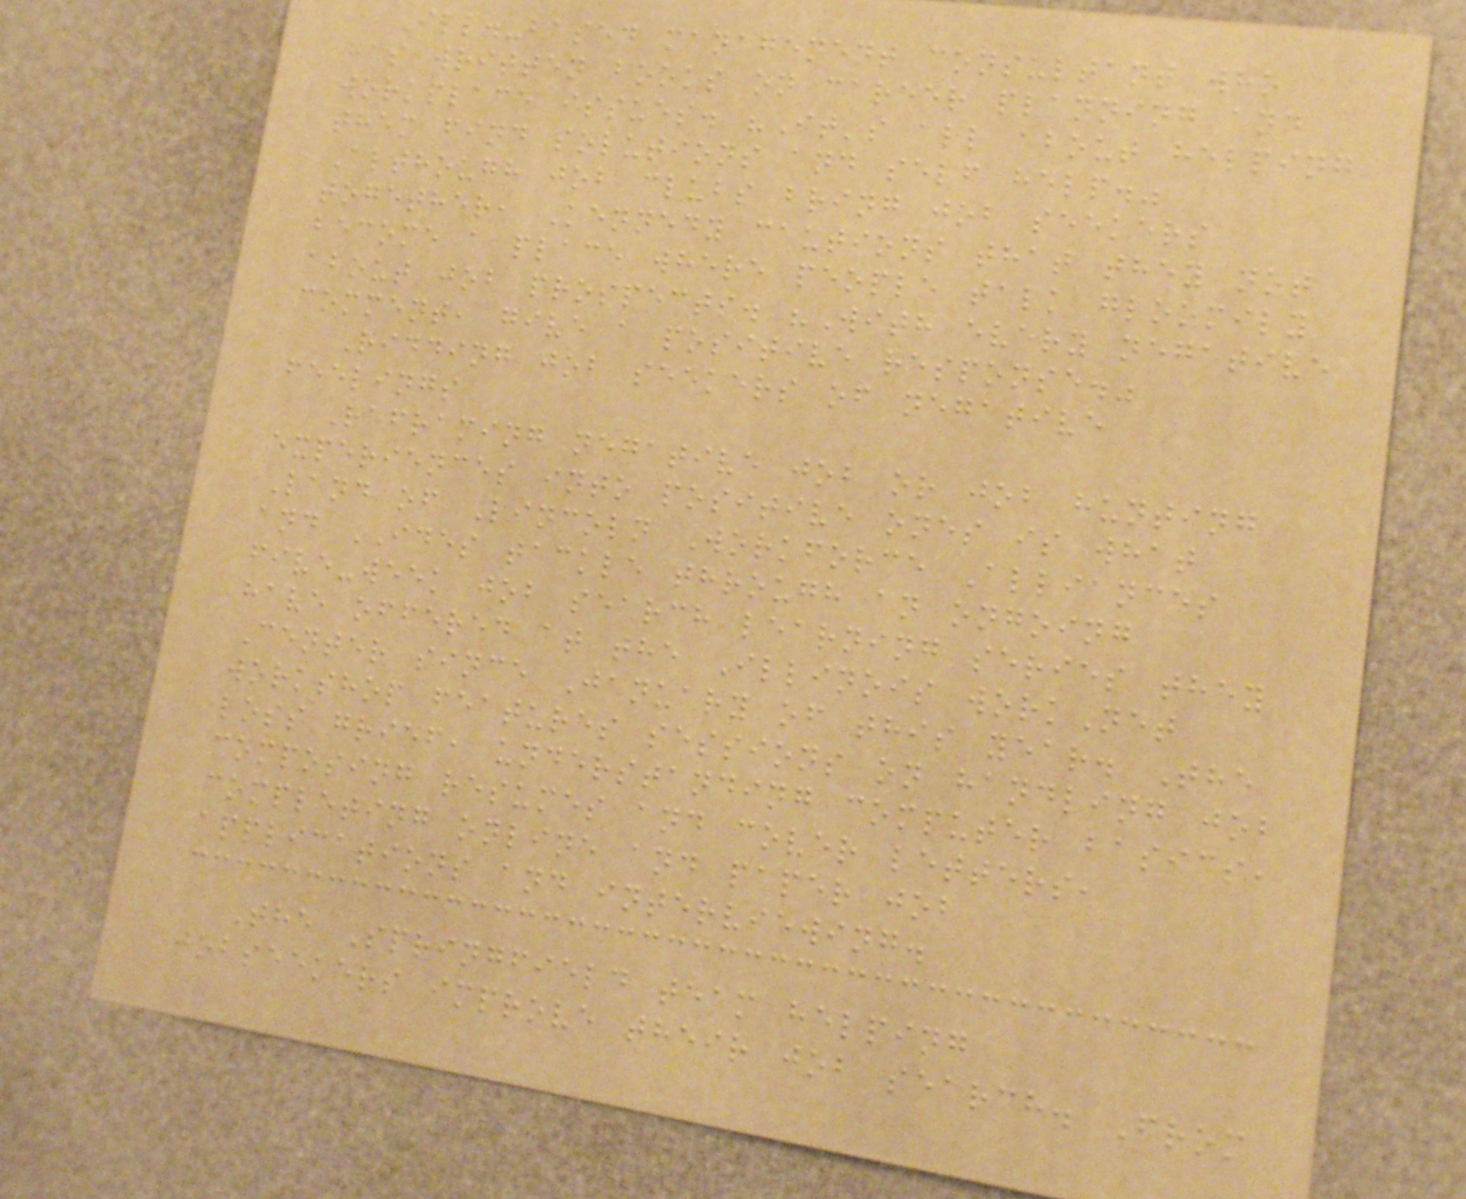Ill.-based management consultant who
has written books on career planning and
workplace issues. "It's all about helping
them find solutions and self help."
Although job clubs bring job seekers
together, Kennedy cautions that they not
become a place where people talk gloomily
about job prospects. "With every negative
comment, give a positive response."
Ridding job seekers of negative
feelings
Reframing negative job or job hunting
experiences into positive ones is what
Land of Lincoln Workforce Alliances
and IDES tackle through an ongoing
five-week job search learning series they
have offered at the Illinois workNet
Center since January of this year. The
workshop features sessions on handling job
loss grief, understanding computer basics,
composing resumes and cover letters,
completing online and paper job
applications and interviewing.
The Springfield team helping
jobseekers improve their job search. From
